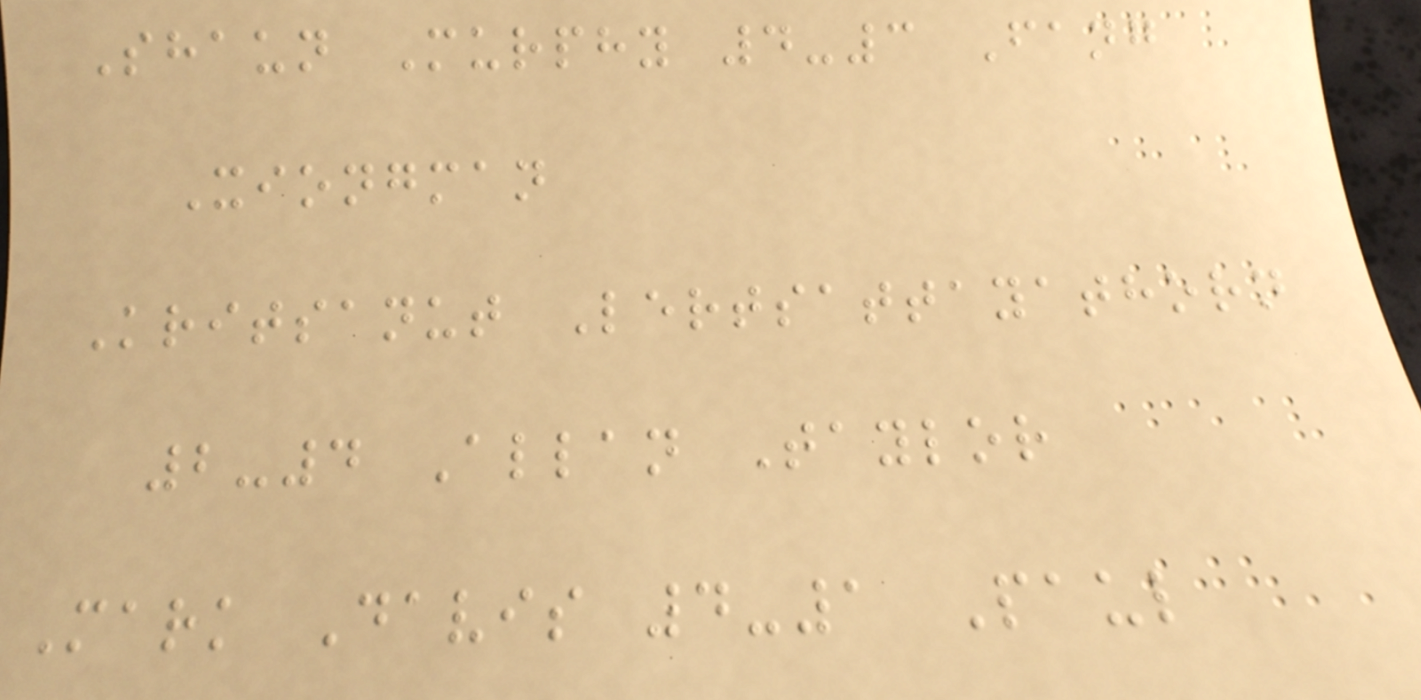Shaun Murphy 4-3 Fang
Xiongman
Kritsanut Lertsattayathorn
2-4 Allan Taylor
Mark Davis 4-1 Paul
